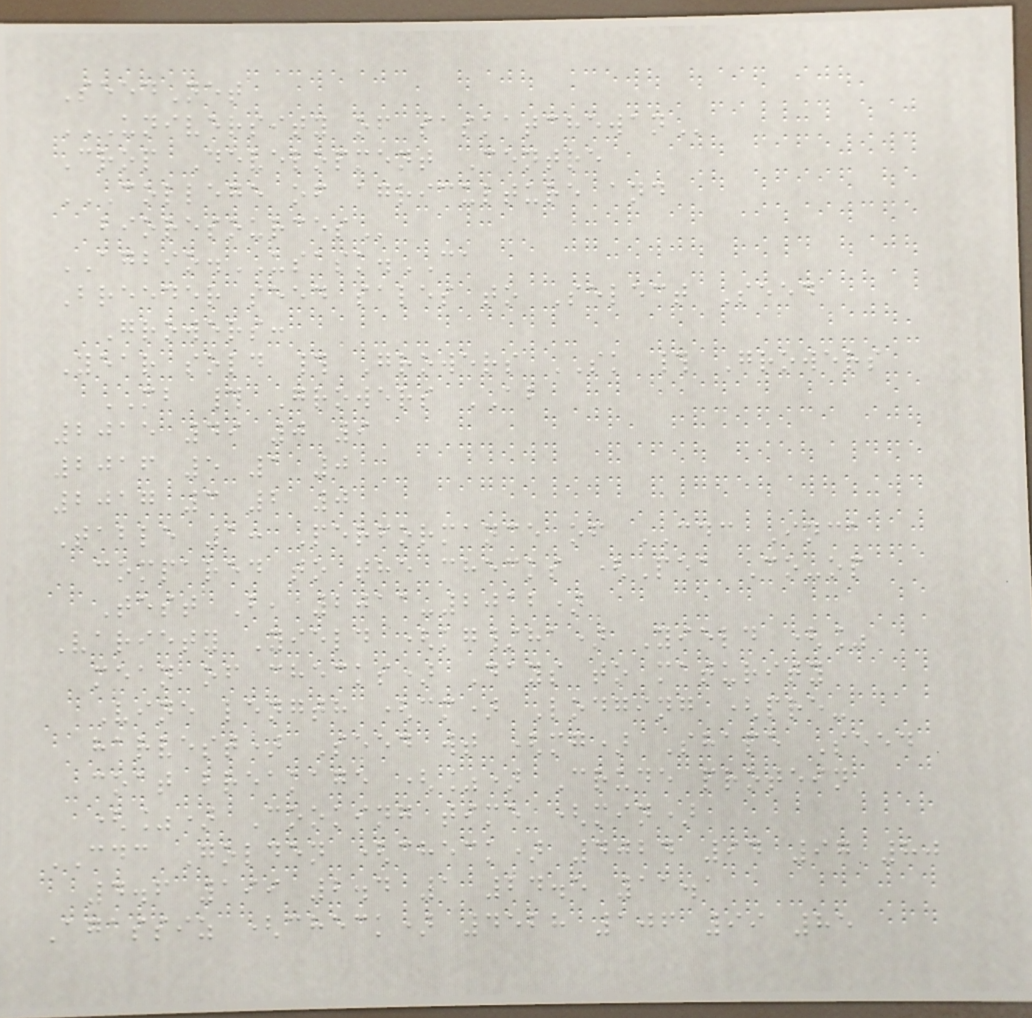SeedNet
UNIVERSITY OF SASKATCHEWAN
Crop Development Centre
COLLEGE OF AGRICULTURE AND
BIORESOURCES
AGBIO.USASK.CA
Breeder seed sales to Select Seed
Growers:
Year sold # Growers SK # Growers
MB # Growers AB
2015 49 0 9
2016 5 1 0
2017 3 2 0
Table 1: Performance of CDC Inca
compared to the checks (Pea Co-op
Test B, 2011-2012)
Variety Yield (kg/ha) Yield (%
mean of checks) Days to maturity
Vine length (cm) Lodging (pre-
harvest) Seed wt (mg) Shape Seed
coat breakage (%) Crude protein
(%) Cooking time (min)
CDC Golden (check) 4024 94 97 80
4.6 199 2.4 1 24.5 11.1
Agassiz (check) 4528 106 99 85
